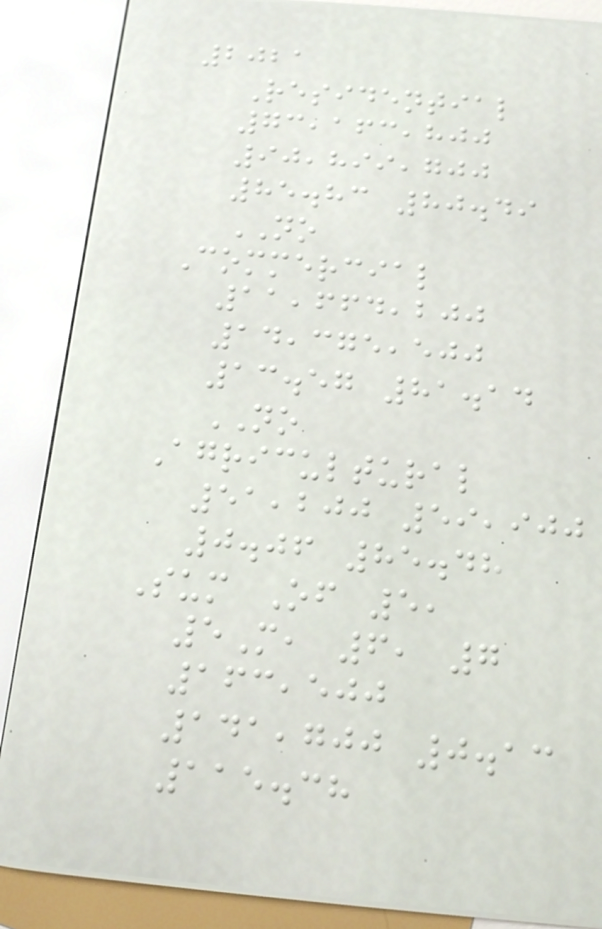2021
Residential
73,163,800
90,899,700
85.83 80.49
NO
Commercial
11,664,200
14,375,500
13.57 81.14
NO
Agricultural
51,200 59,900
0.06 85.48
Sum Of 5,
5M, 6, 7
163,500
141,700 0.13
115.38
